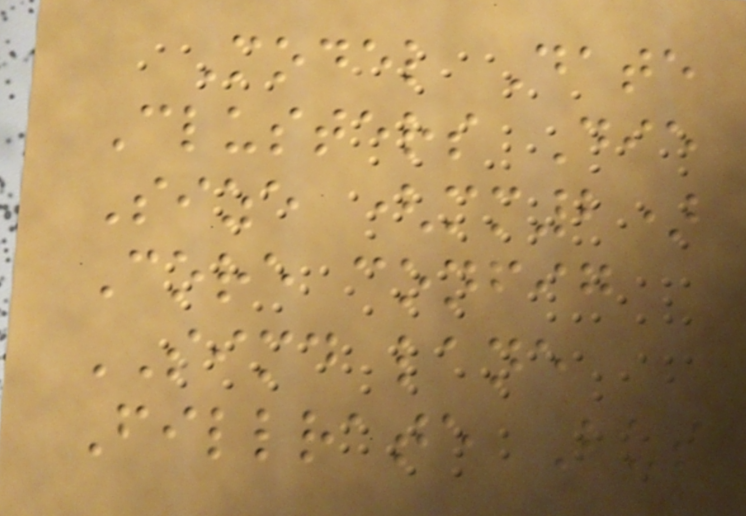Model Date
Clusters Die
Size (mm2)
Core config
SIMD lane
Fillrate Bus
